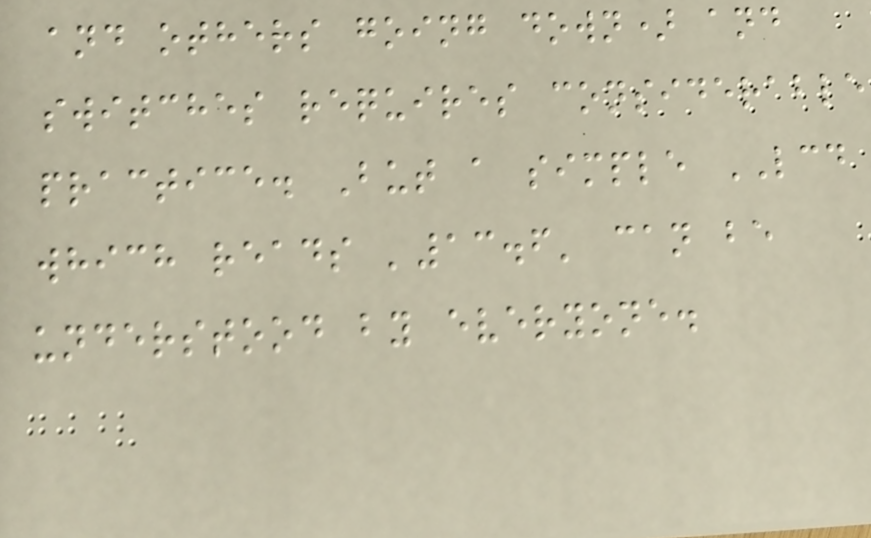and others going down) and
switches requires considerable
practice. But a simple LCD
which reads '13.6' can be
understood by everyone.
